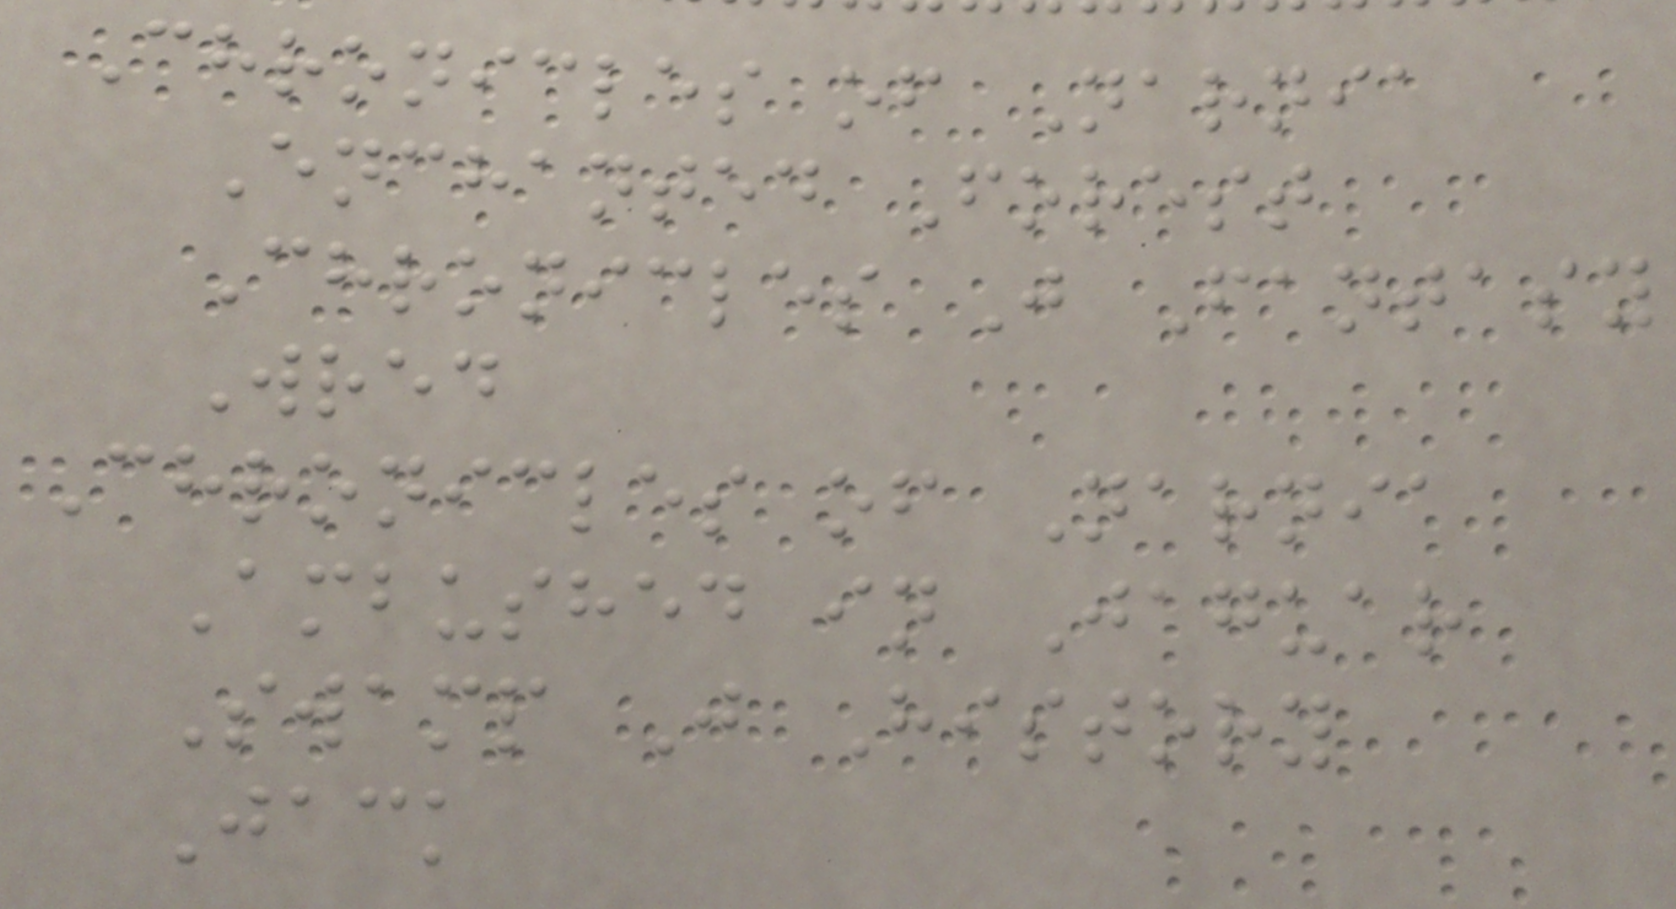Chronicles of Narnia
Enchanted Forest
Chronicles J Fantasy
Wred
Chronicles of Narnia
Ambushed in Jaguar
Swamp J History
Jack
